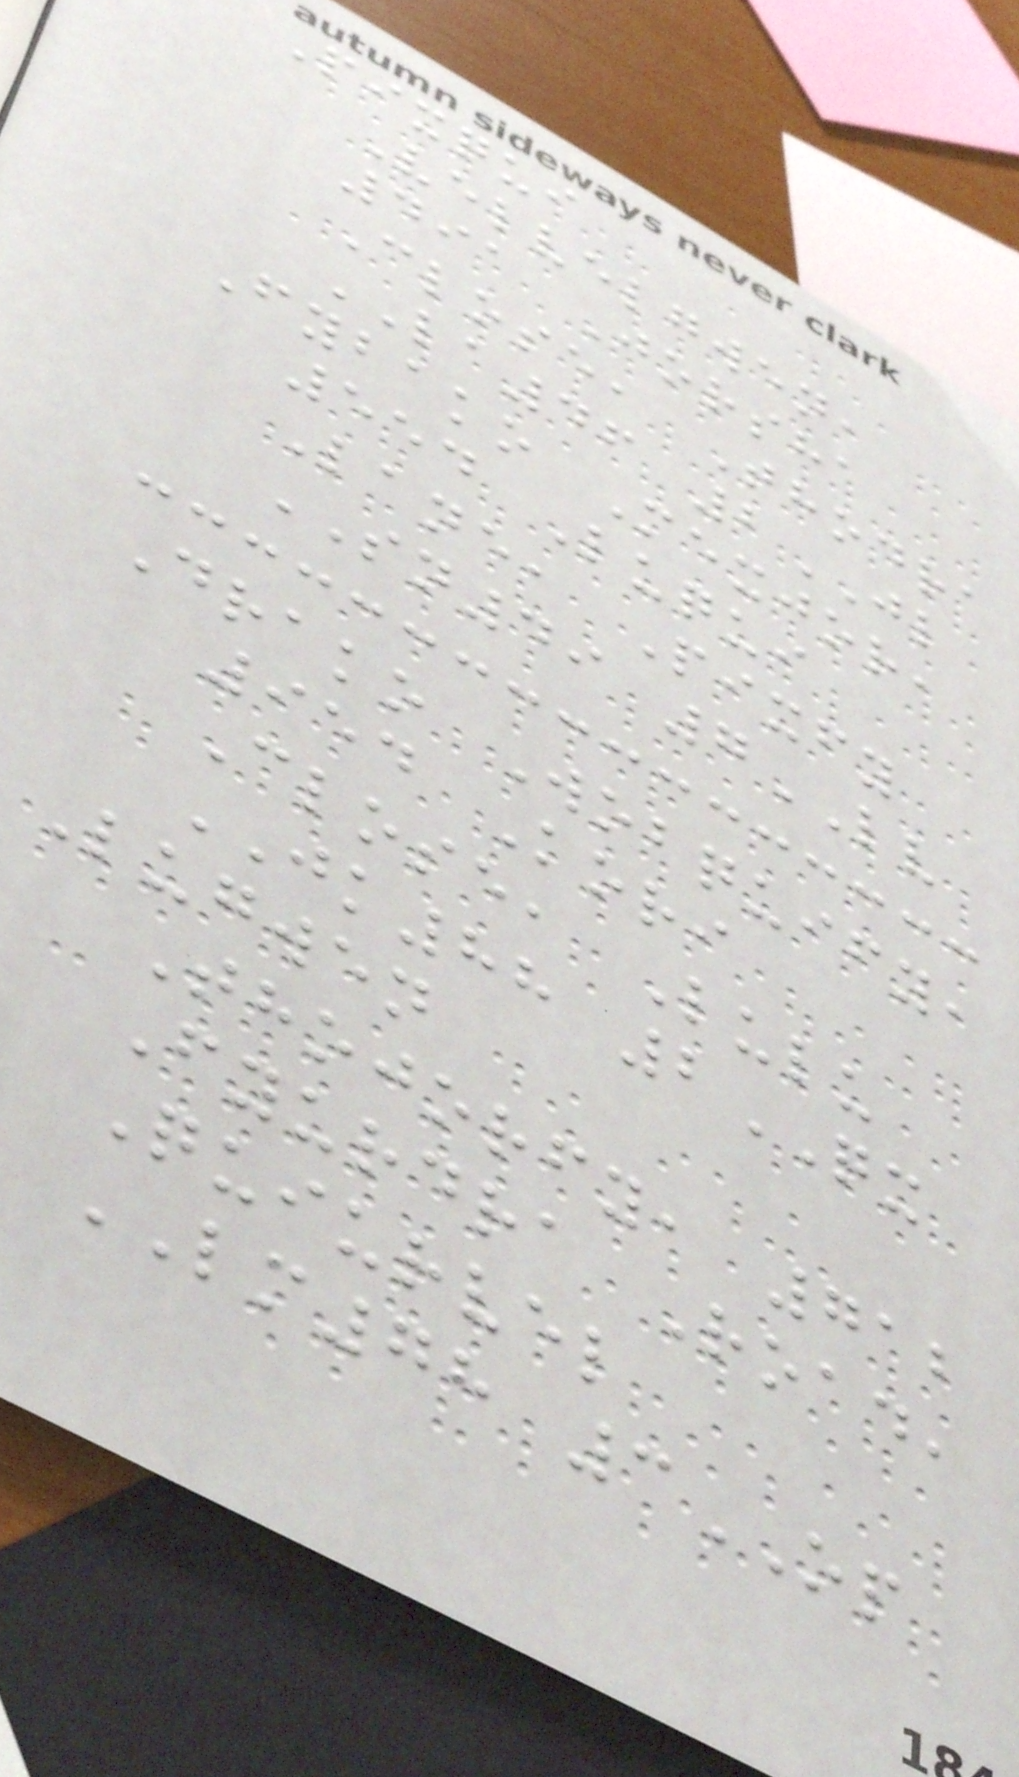Pixqui
Velvelgwen,
491 Jorsha
Close, Thodra
LA46 2JL
Fybako Mexjor,
554 Luqui
Lane, Pixfy
SN49 7LV
Drako Wobquify,
954 Kori
Close, Lulu
JK88 2QX
Lugwen
Thojorfy, 712
Fyurdra Road,
Quiurvel
LM78 3OP
